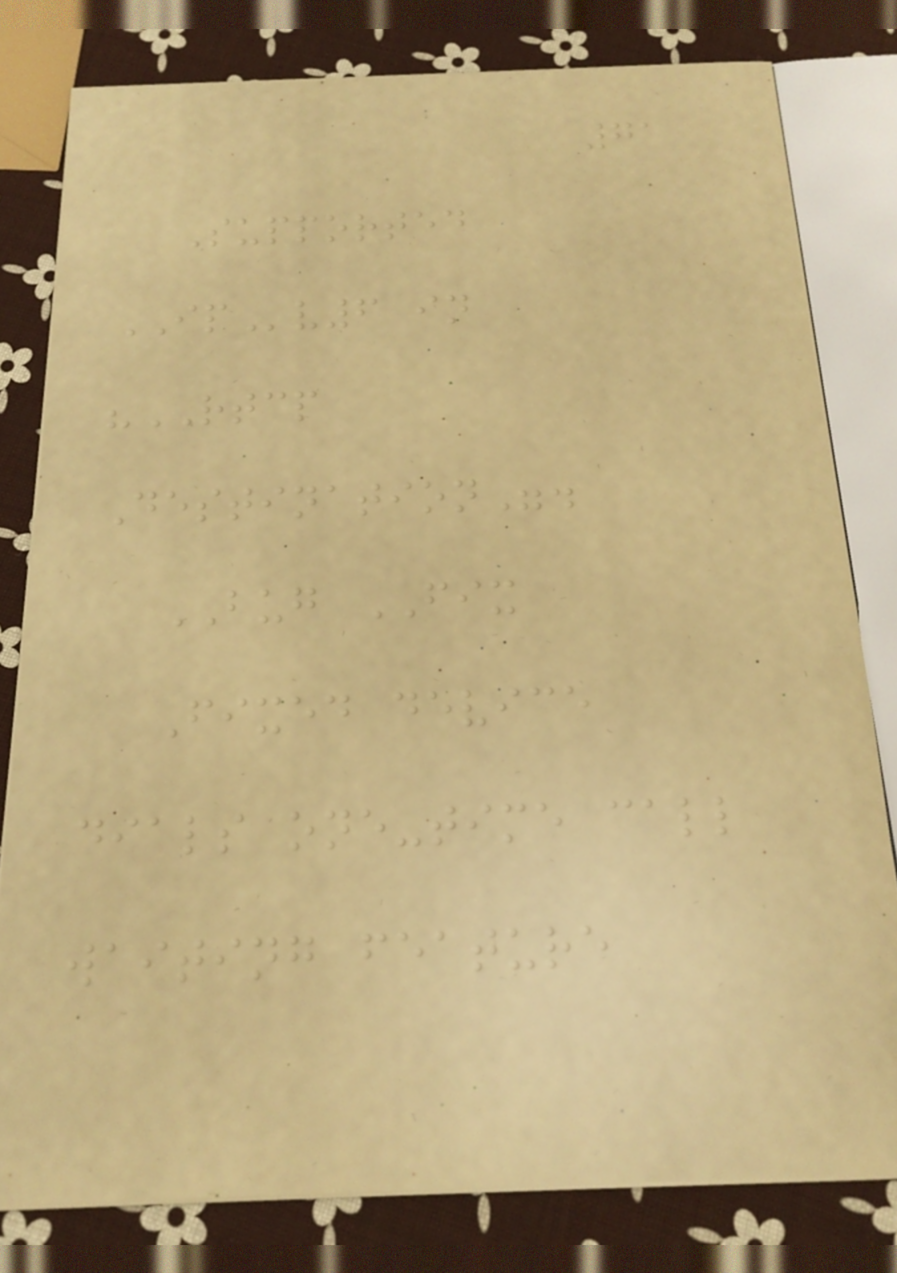71
Supported
IPv6 in
"RTCP
Destination".
BUG FIX
Fixed device
dials one-time call
waiting feature
